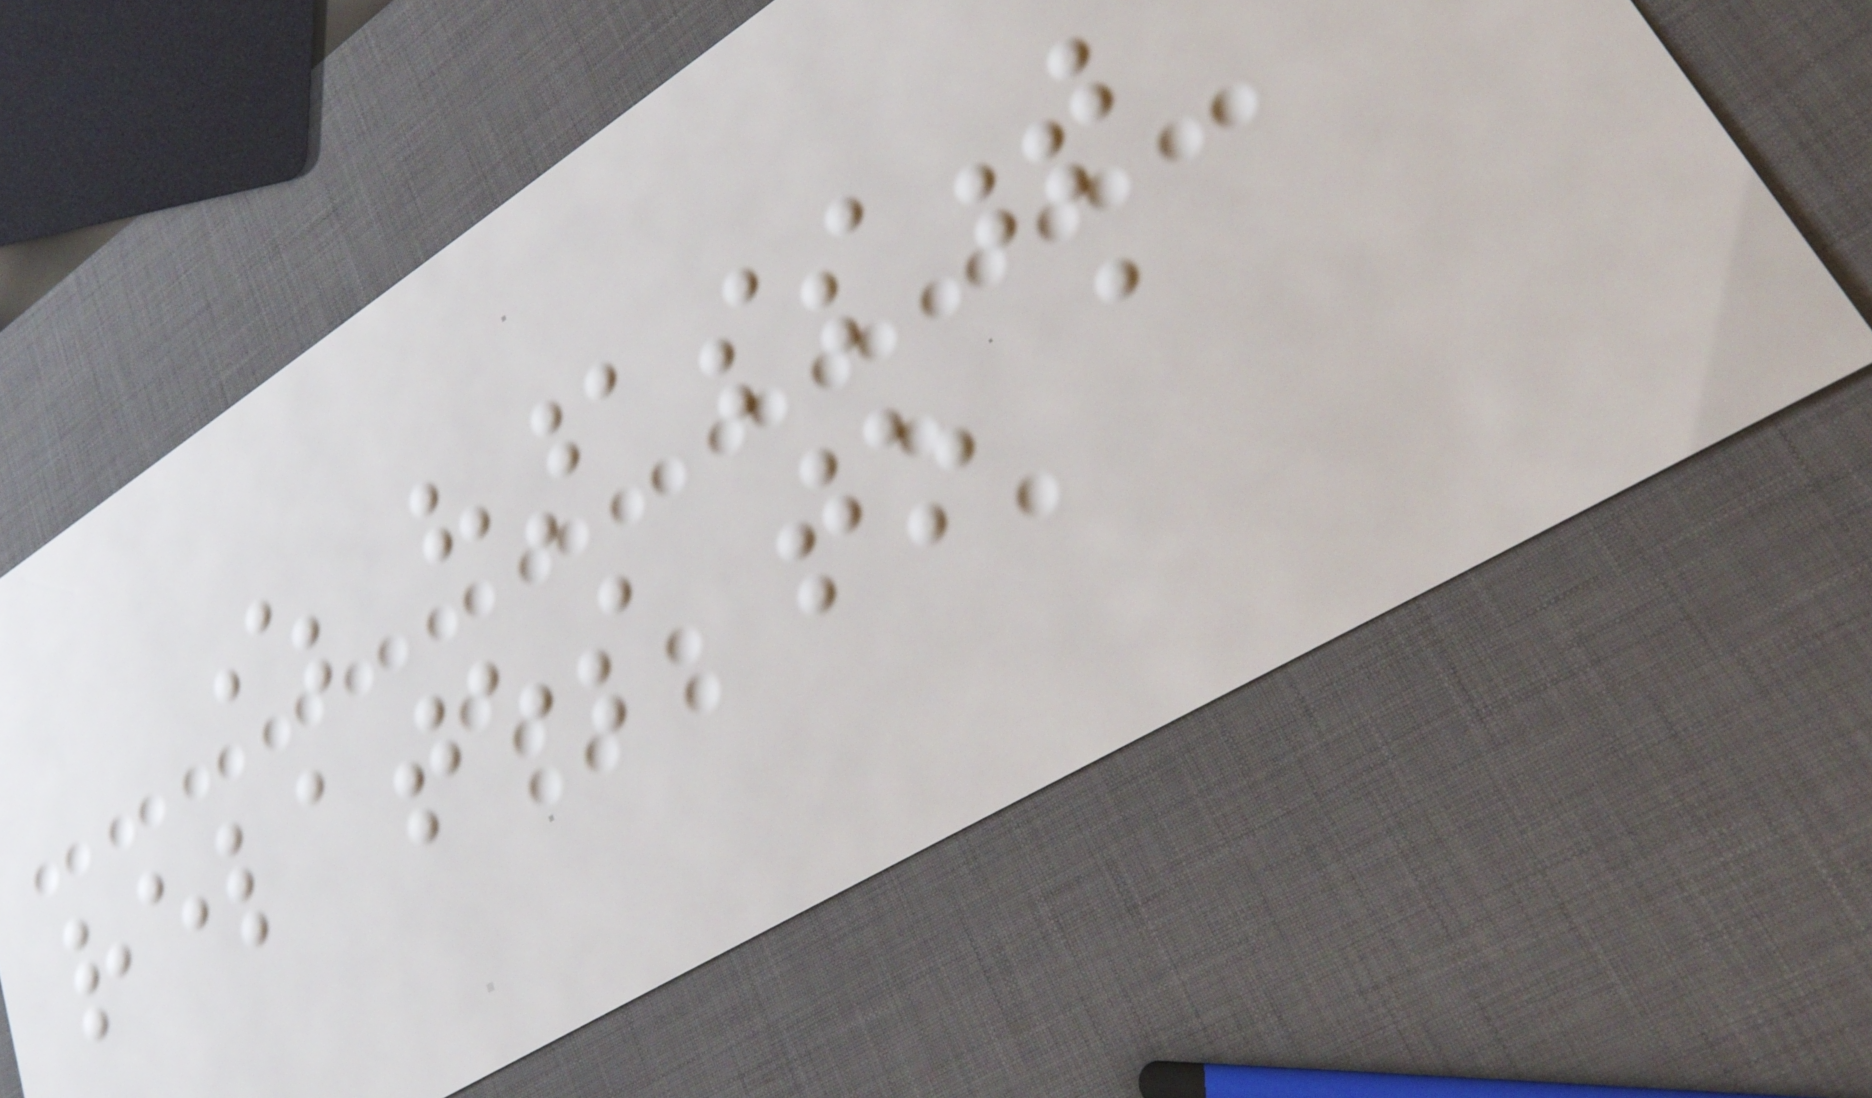where harassment
relates to a
